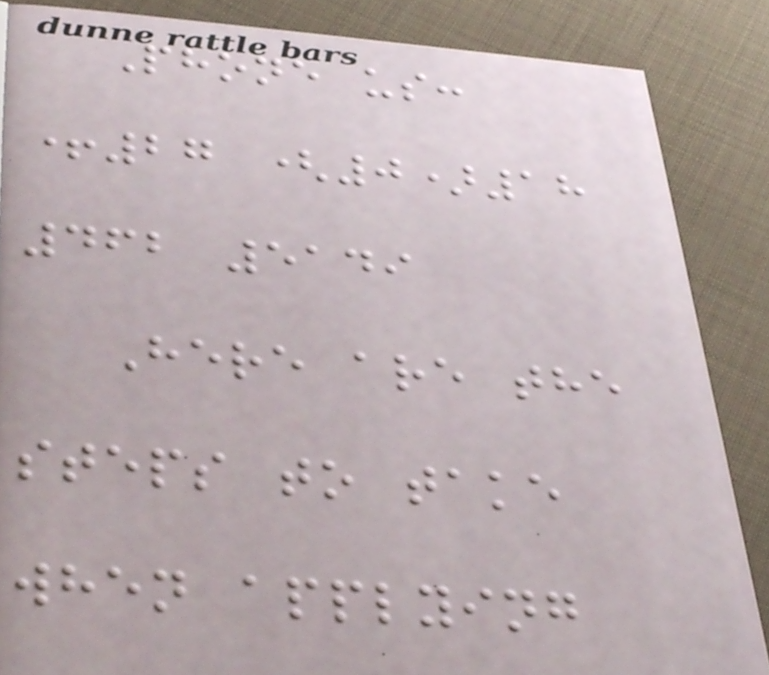Phone us:
+27 (0)18
462 5149
Here are the
steps to take
when applying
